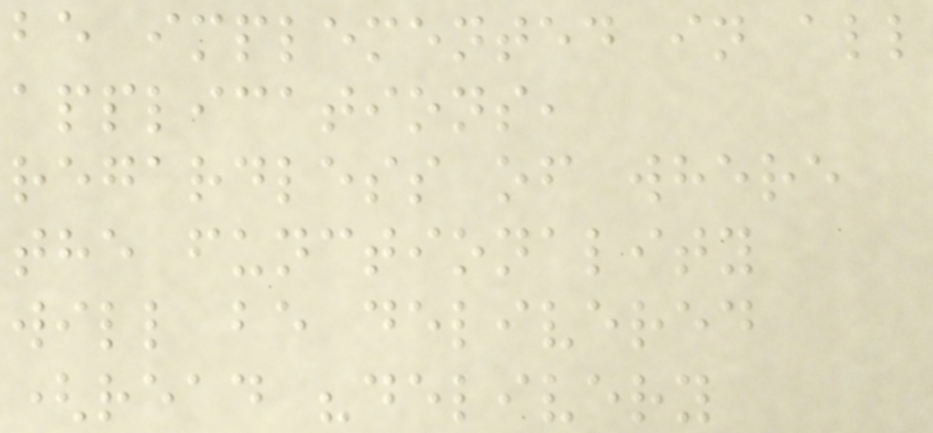be implemented in all
applications,
regardless of where
the functionality
will be delivered
(read "delivery
